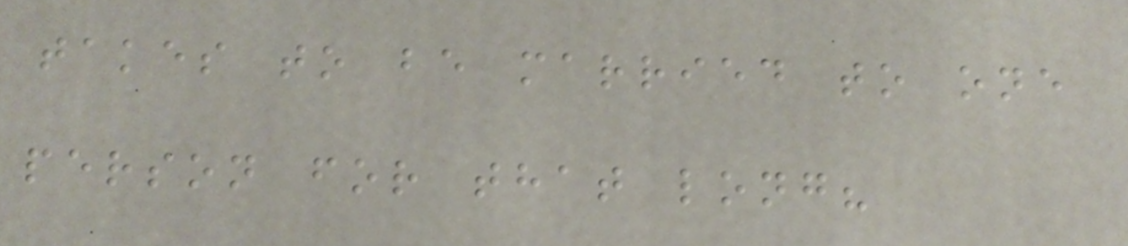takes to be married to one
person for that long?
